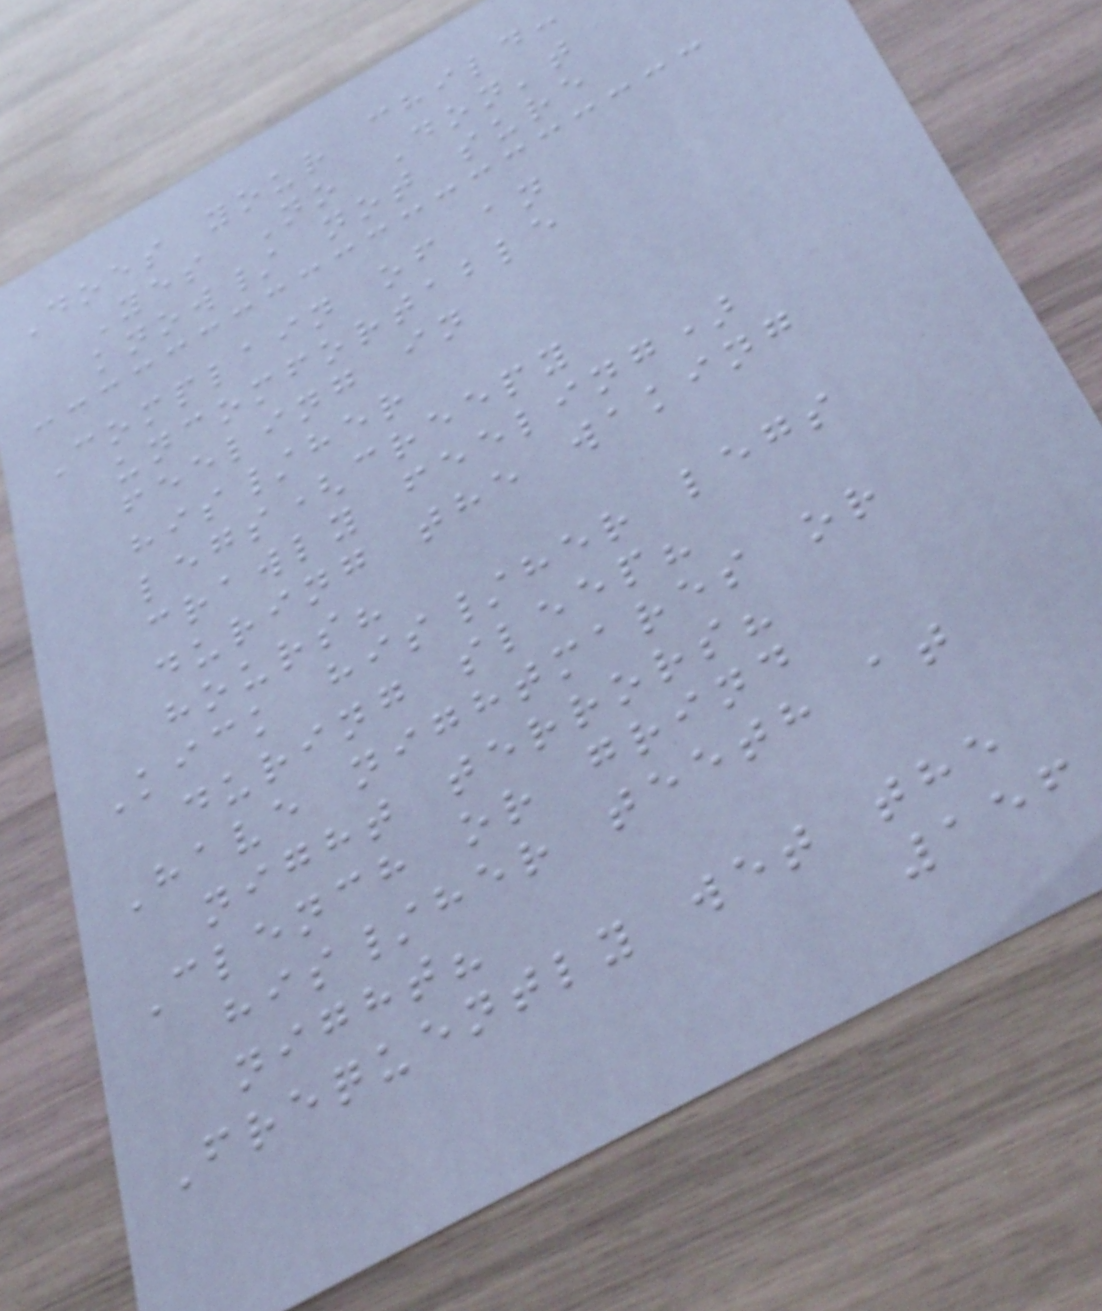Does your child:
Yes No Don't
know/ not sure
Complain of an
uncomfortable
feeling in
his/her
legs(creepy
crawly feeling)
during the waking
hours?
Kick his/her legs
during sleep?
Have nightmares or
night terrors?
Clench or grind
his/her teeth at
night?
Frequently wet the
156
